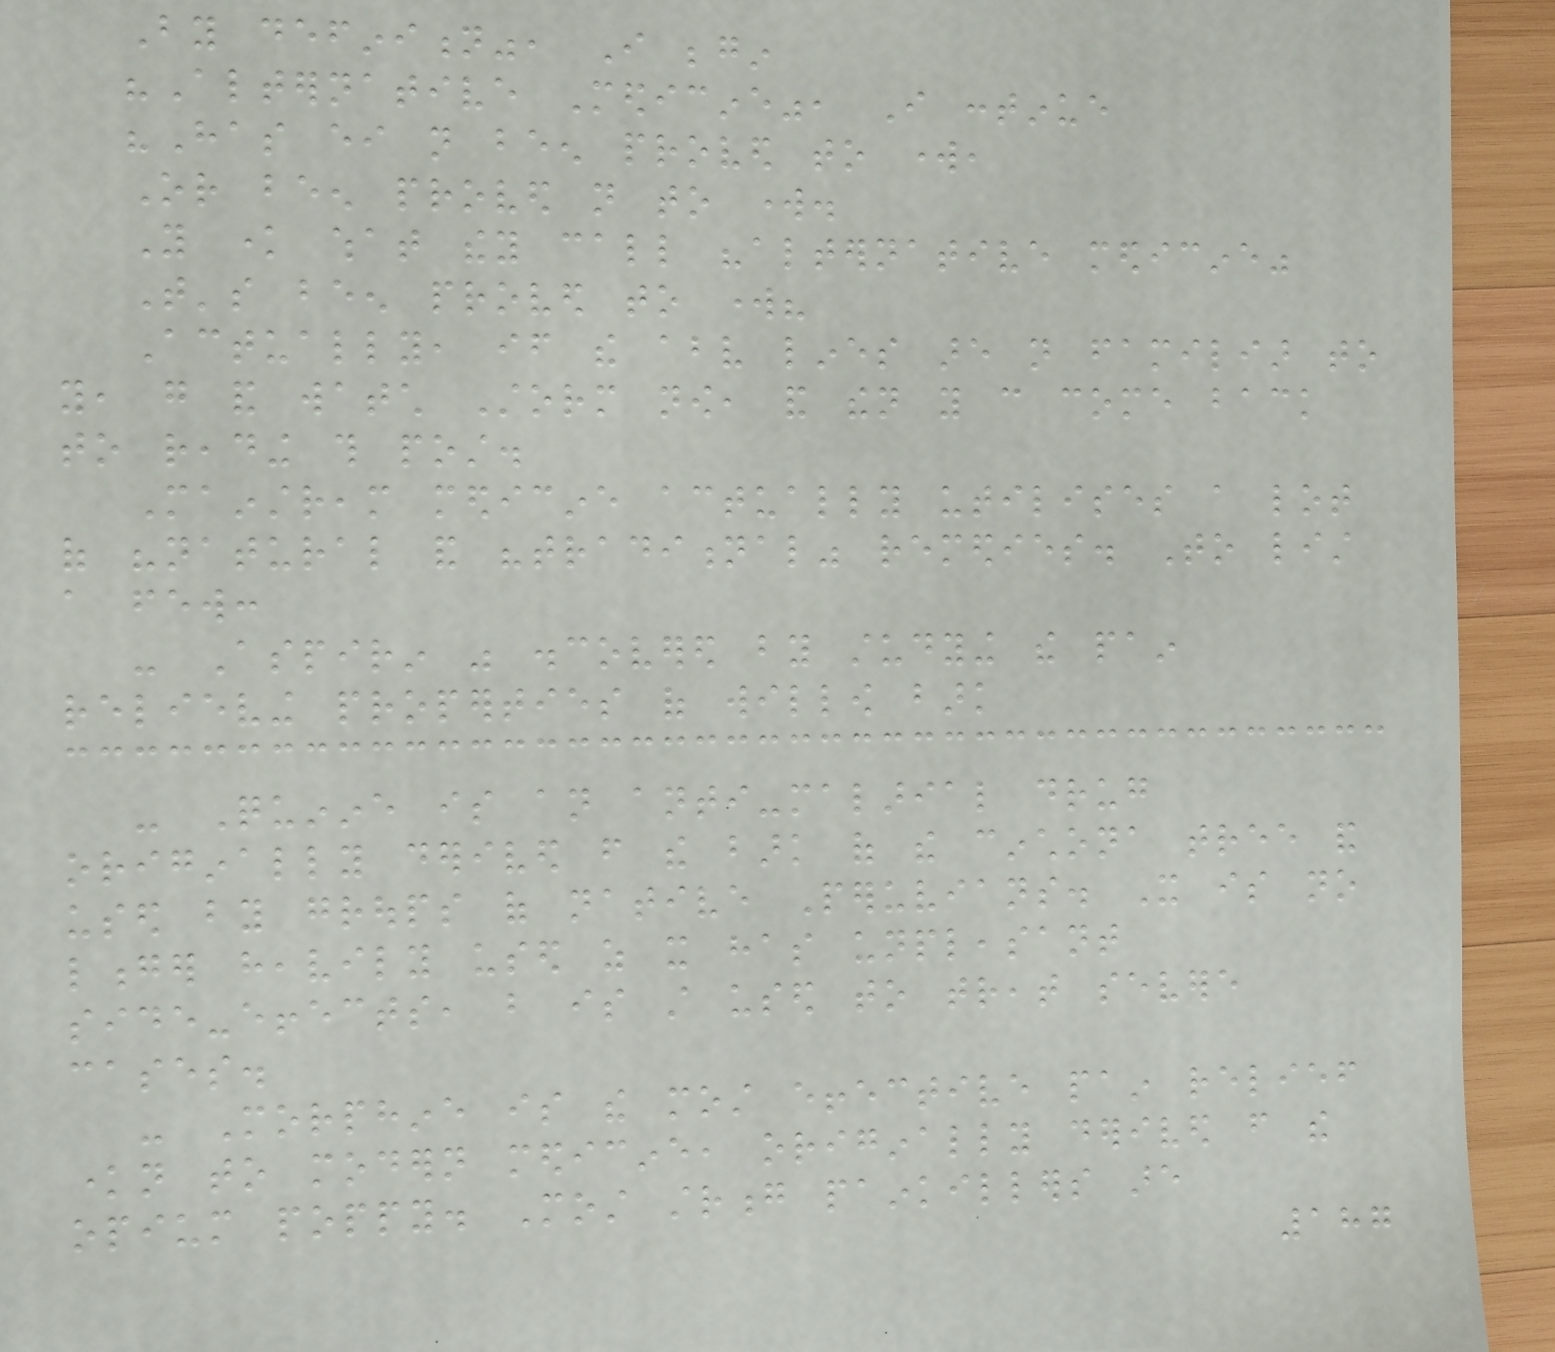By definition", I begin
"Alternative Medicine", I continue
"Has either not been proved to work,
Or been proved not to work.
You know what they call "alternative medicine"
That's been proved to work?
Actually, if the above lines are not familiar to
you, go and watch Storm now, and then you can come back
to reading this post.
Mainstream medicine actually utilises a lot
of "natural and "traditional" remedies. To list
a few:
- Aspirin was discovered by studying the pain
relieving properties of willow bark
- Quinine is an anti-malarial drug
originally derived from the bark of the cinchona tree and
used by groups of native Peruvians. It is no
longer heavily used as it has unpleasant
side-effects, but is still used to treat severe
cases.
- Morphine is the most effective pain relief
known to modern medicine, originally derived from the
opium poppy. Most strong painkillers are
187
